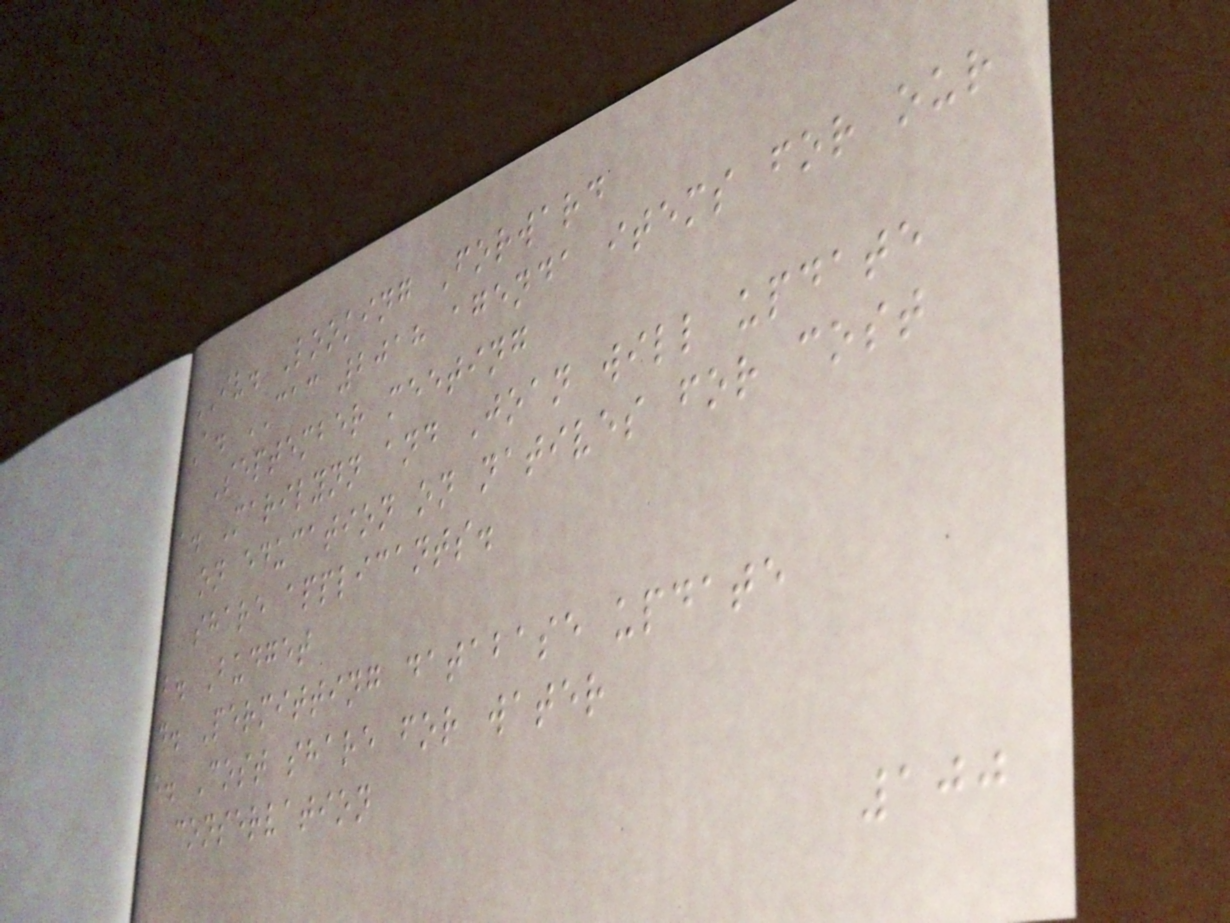IV. Looking Forward
A. CAC 2018 agenda items for our
September meeting
a. Marilynn and Joan will update
on education on natives for cost
share applicants.
b. Budget
d. Permitting database update
e. Cost share for water
conservation
100
